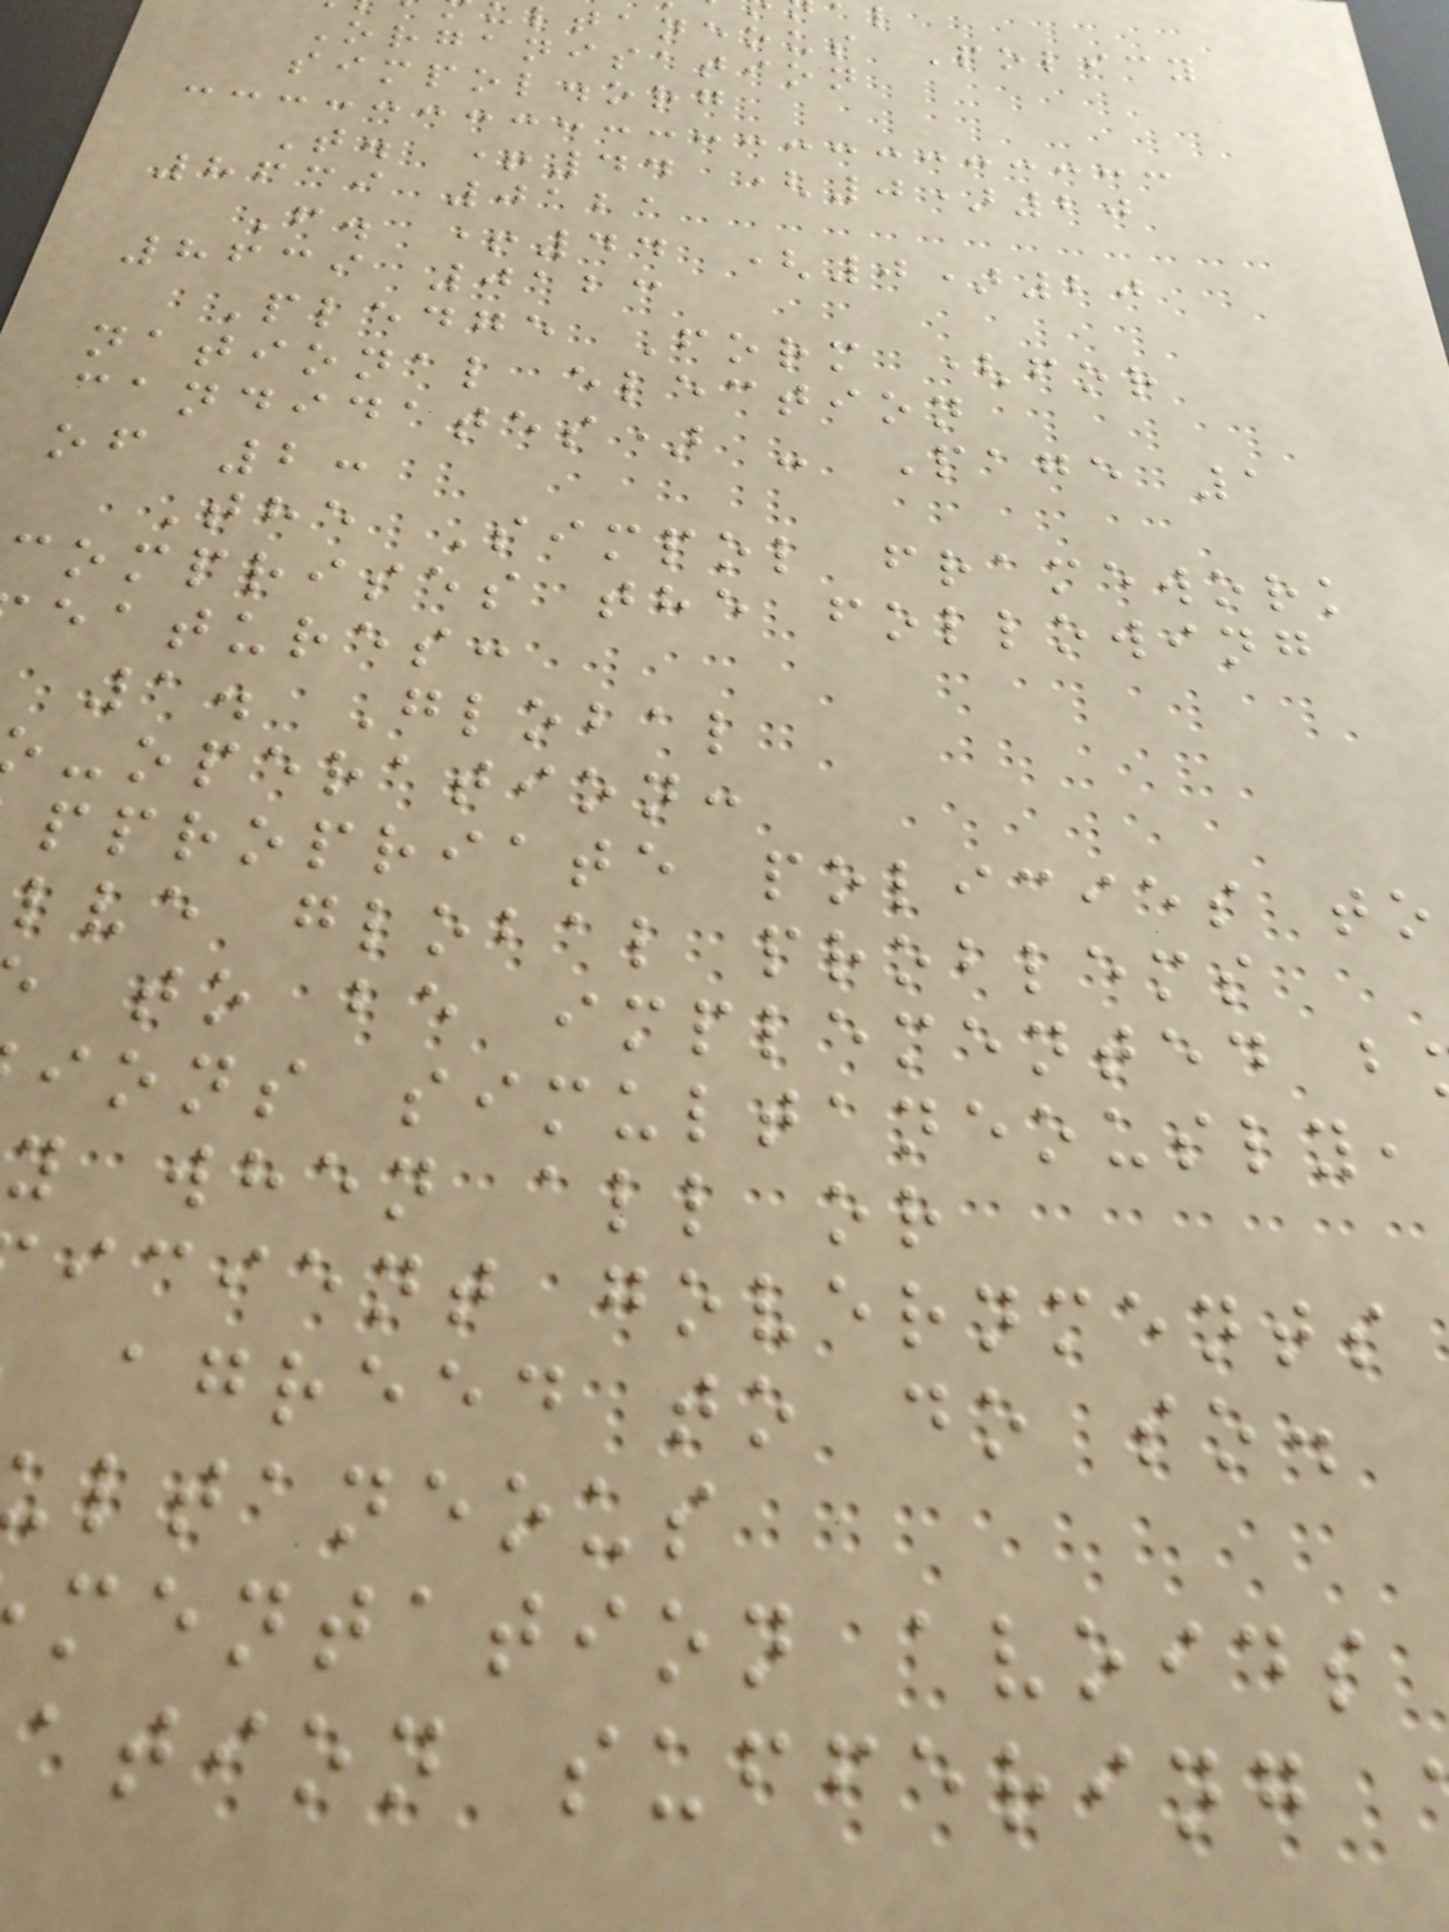ltaneous Policy
Organisation
simpol.org
T. +44 (0)20
8639 0121
F. +44 (0)20
8639 0123
Pledge Form (for
national election
candidates) - Page 1
of 2:
The Simpol framework
comprises the following
eatures:
1. Global
-operation:
ppropriate policies to
lve global problems
to be implemented b
ions simultaneously,
y when all or
icient governments
agreed to do so.
ltaneous
mentation avoids
ation suffering
